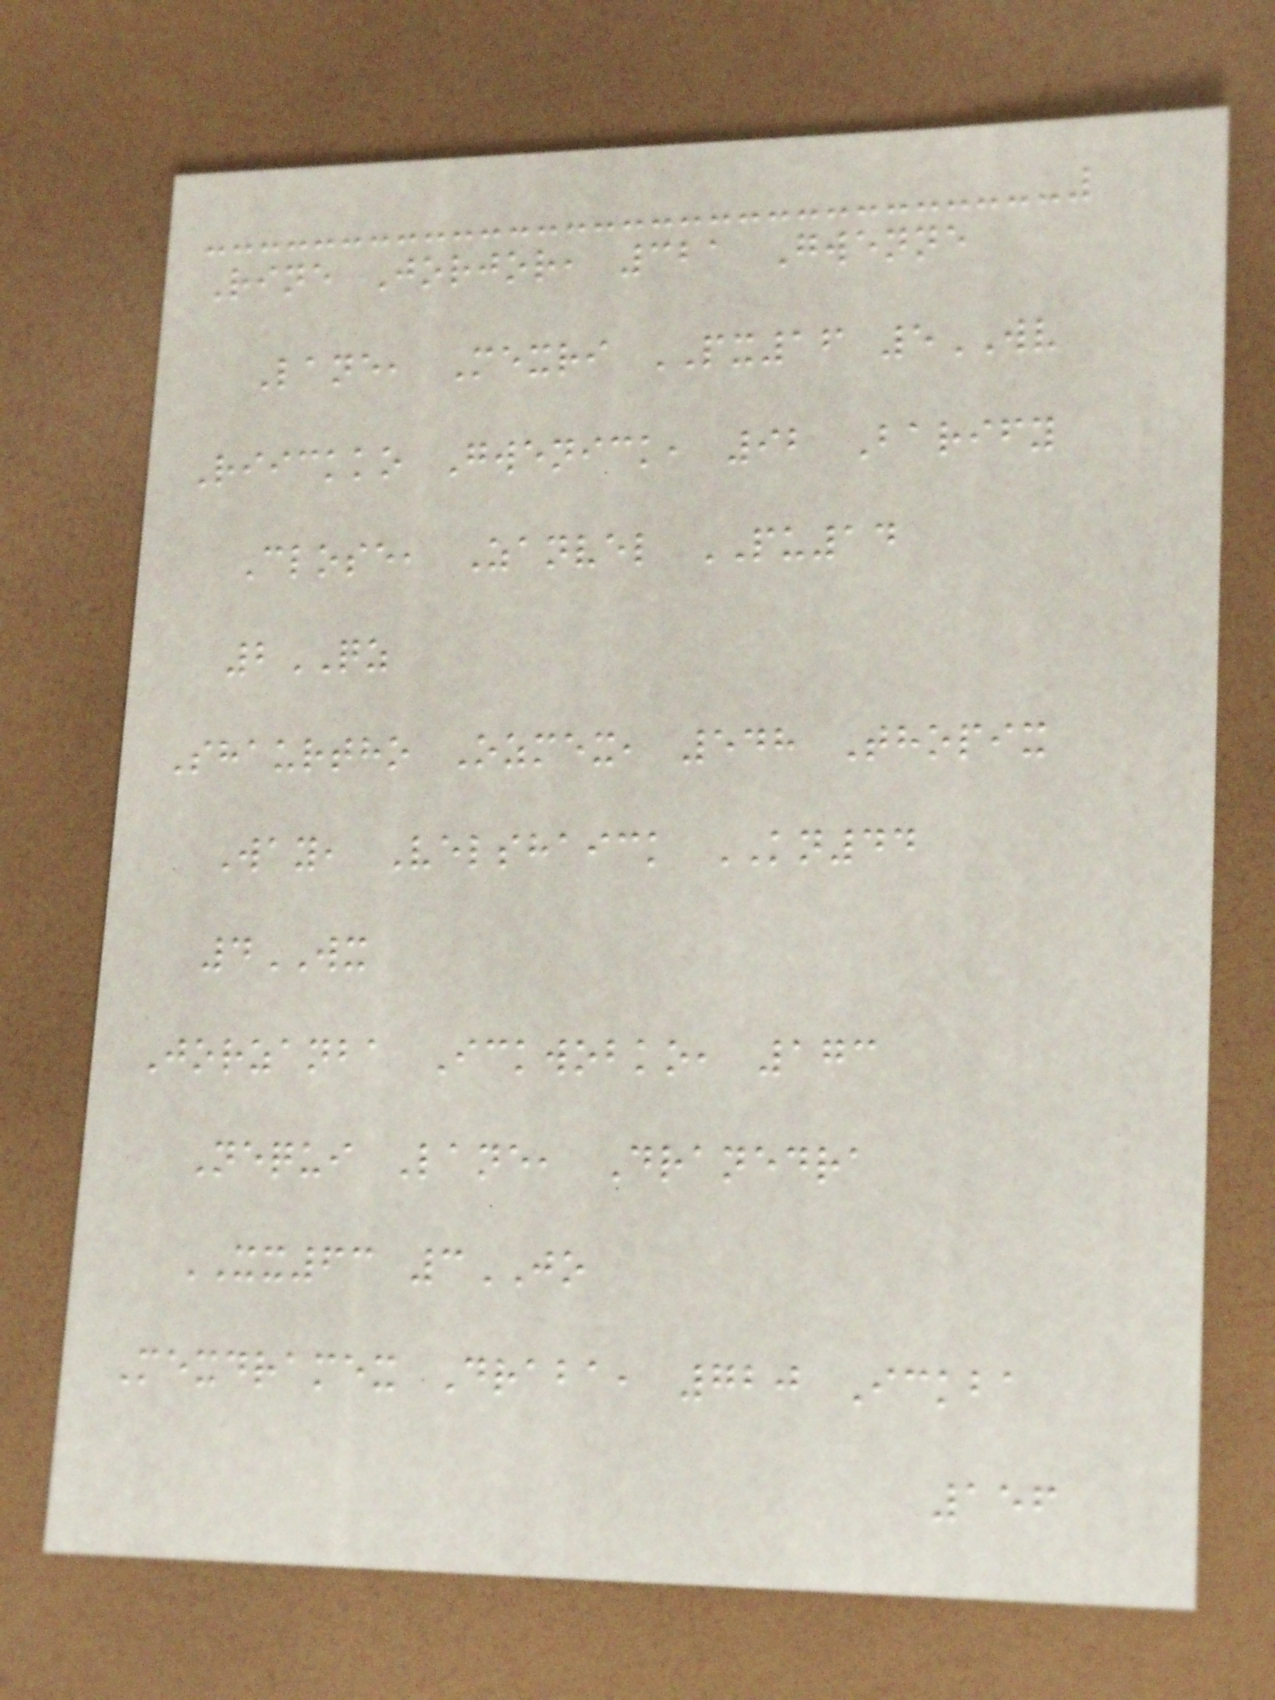Rine Jorjor, 321 Gwenne
Lane, Mexri PX16 5WV
Riickko Gwenick, 92 Barify
Close, Zanvel PU14
2QZ
Shaurtho Ozmex, 548 Thopix
Way, Velshaick KN44
4WX
Jorzanba Ickwobko, 173
Nequi Lane, Dranedra
XX63 3JO
Mexdramex Draba, 720 Ickba
156
